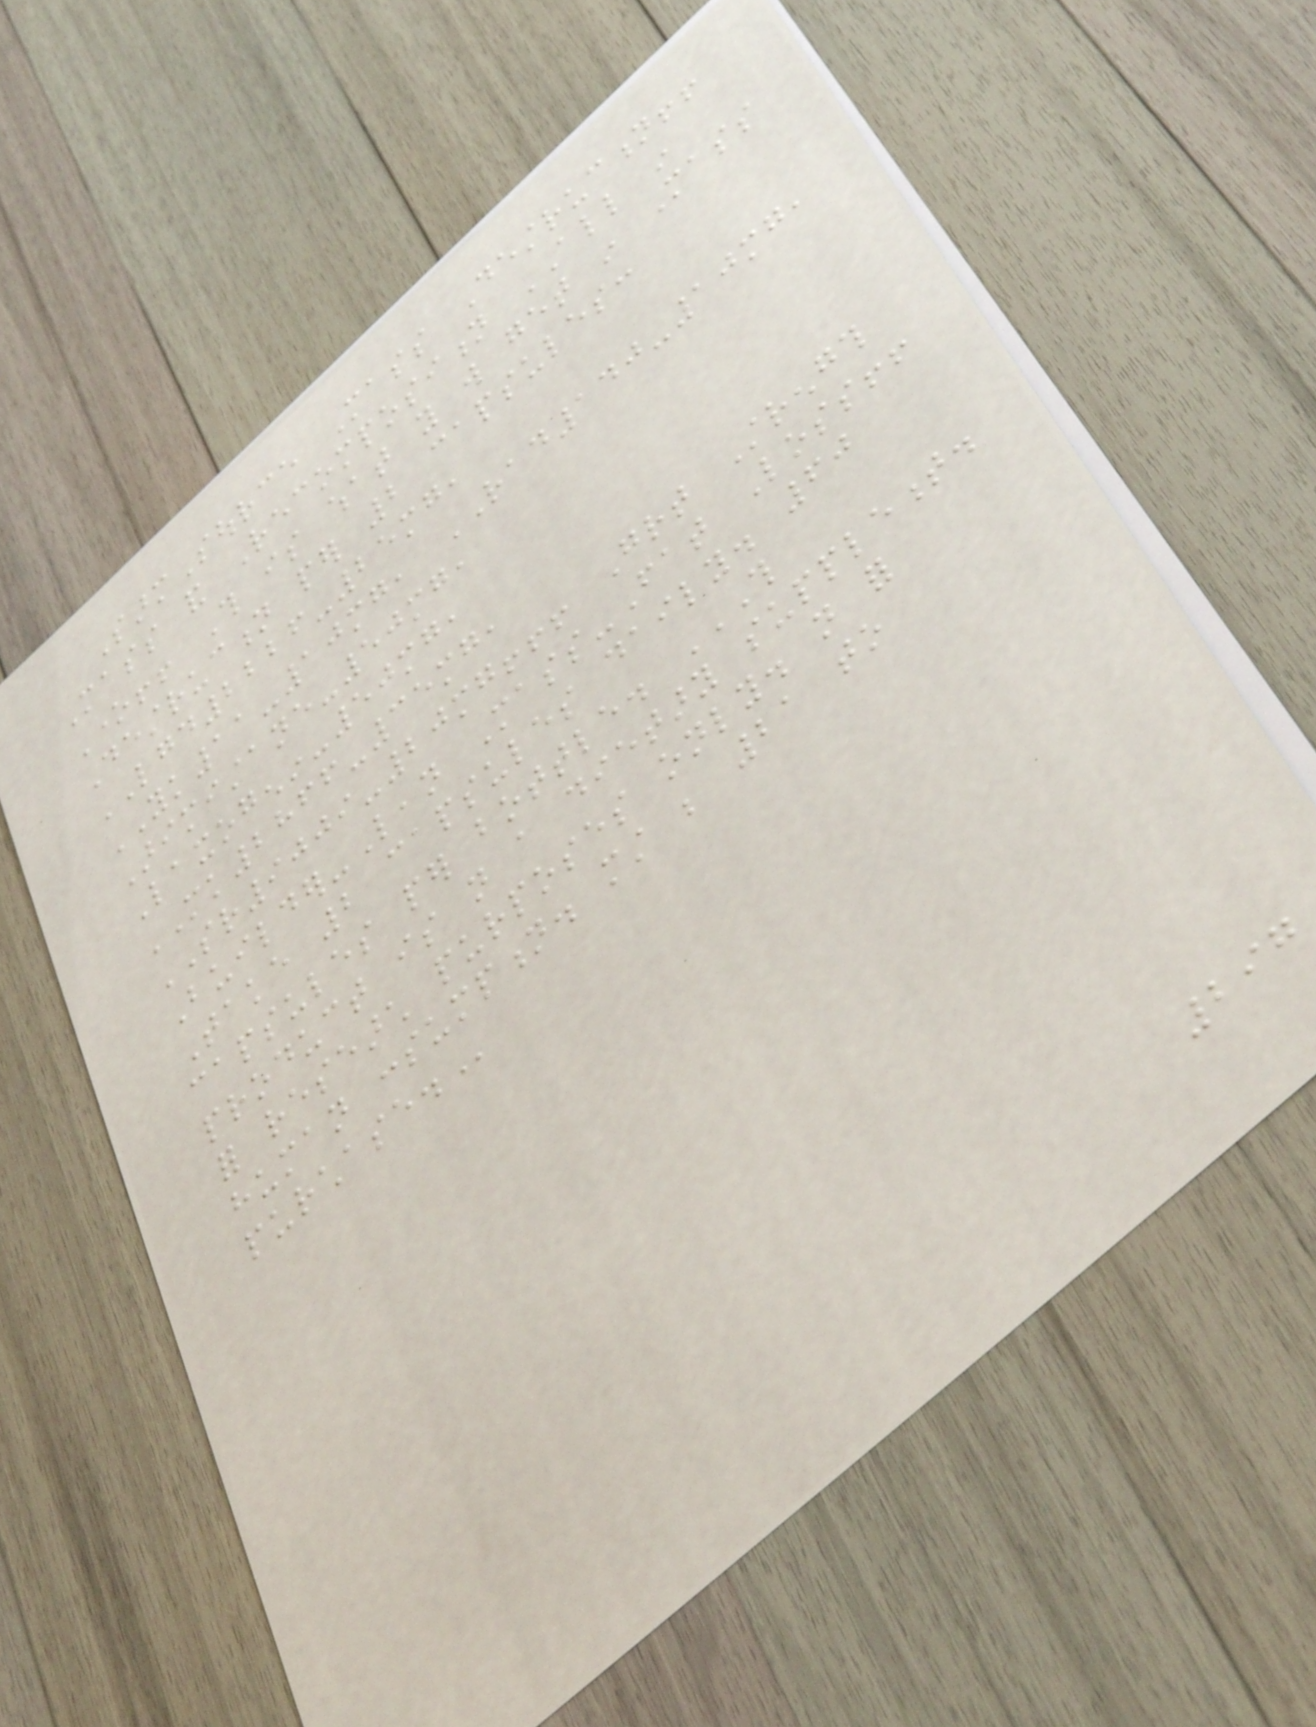SarmSource Mass Destruction!!
Mass and Recomposition ALL in
One!! This is what you will get in Mass
Destruction per 2 capsules:
LGD2226-25mg,
YK11-10mg, RAD140-10mg,
Arimistane-50mg,
Laxogenin-50mg,
MK2866-35mg,
SR9009-20mg!!! Great Strength
Builder-Lean Mass-Fat Loss!!
Take 2 capsules daily. 60
capsules per bottle. THIS
PRODUCT IS NOT A DIETARY SUPPLEMENT.
FOR RESEARCH PURPOSES ONLY. NOT FOR
HUMAN CONSUMPTION. MUST BE 21 TO
PURCHASE.
297
